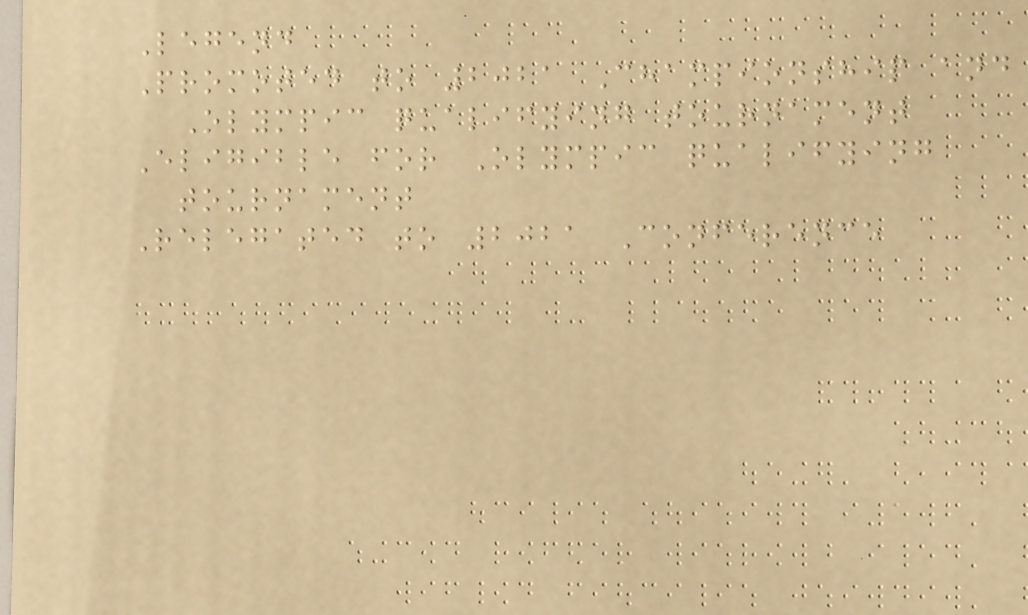Legend
Promoted to 2021 Championship and
Olympic qualifying tournament
Eligible for Olympic qualifying
tournament
Relegated to 2021 Conference
